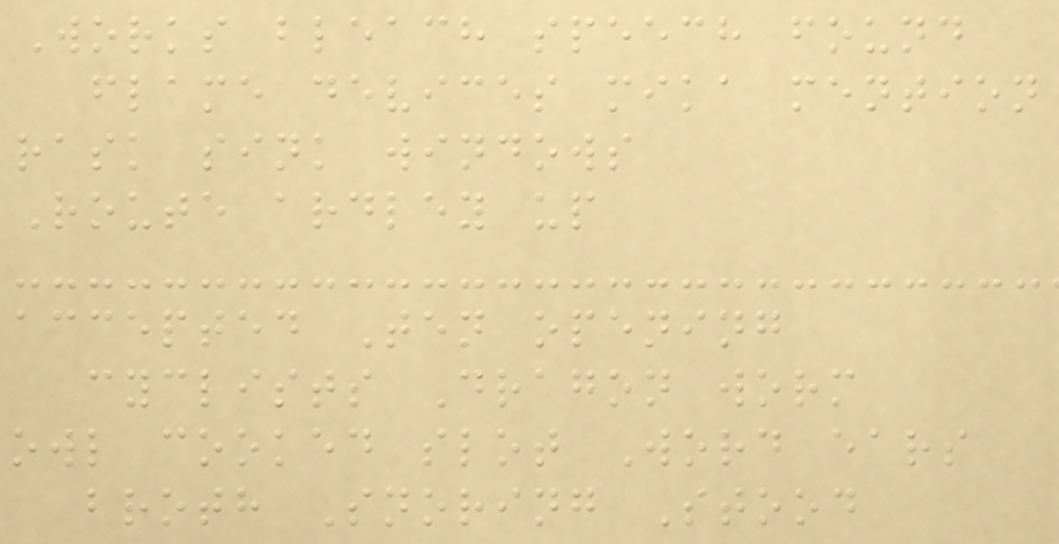Works bleach speech found
flame devices mika mention
rask sink windows
Route ardley up
accepted Ten opening
cyclists Dragon worm
owl cooked slot Word ears
broth Snoring Stood
